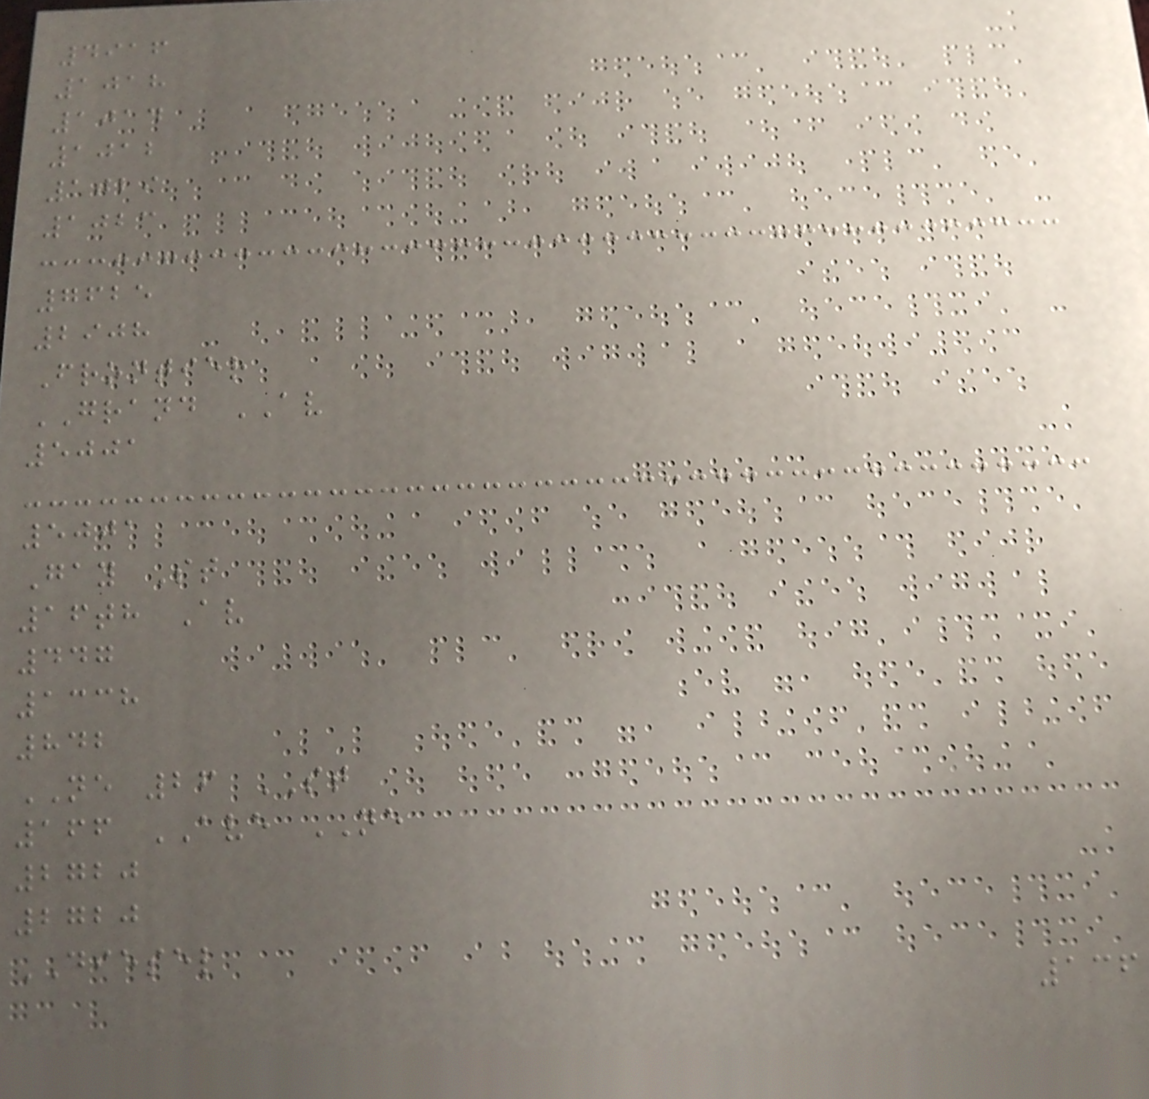4916
1018
1014
1012
1029
1023
7625
2908
Frontier
GRAND AV
5001
5001
Gay St
16th Av
447
1338
842
NE 26 ST
166 AVE NE
2720
2720
DIESEL
136
